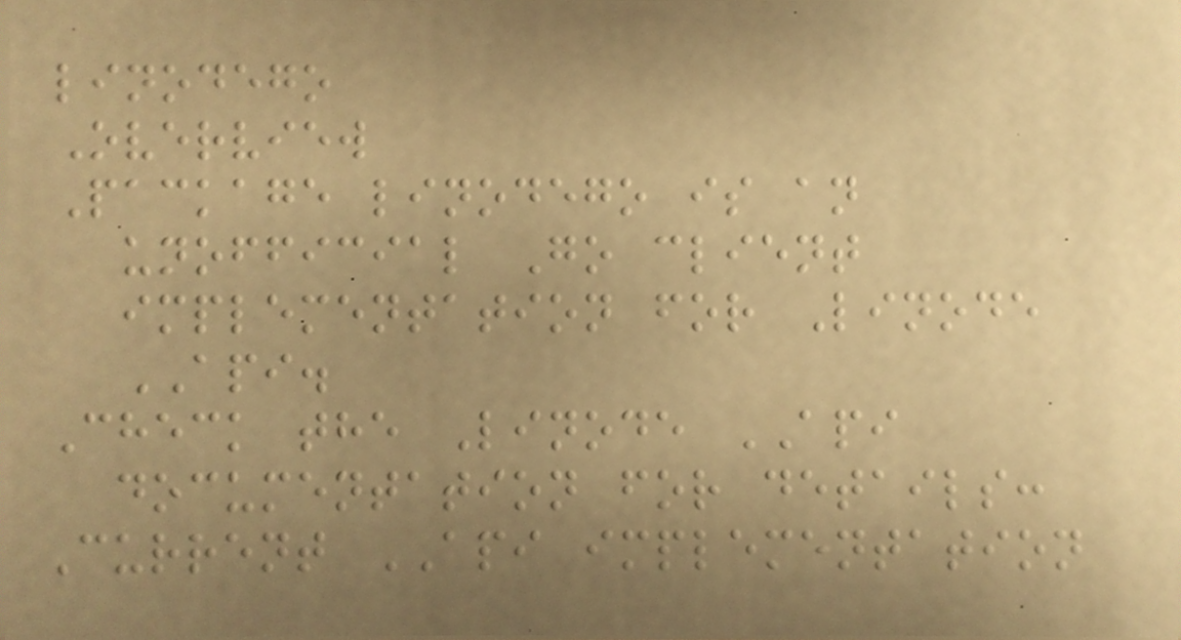linodego
Overview
Package linodego is an
unofficial Go client
implementation for Linode
API.
Check the Linode API
documentation for details:
Current API implementation
